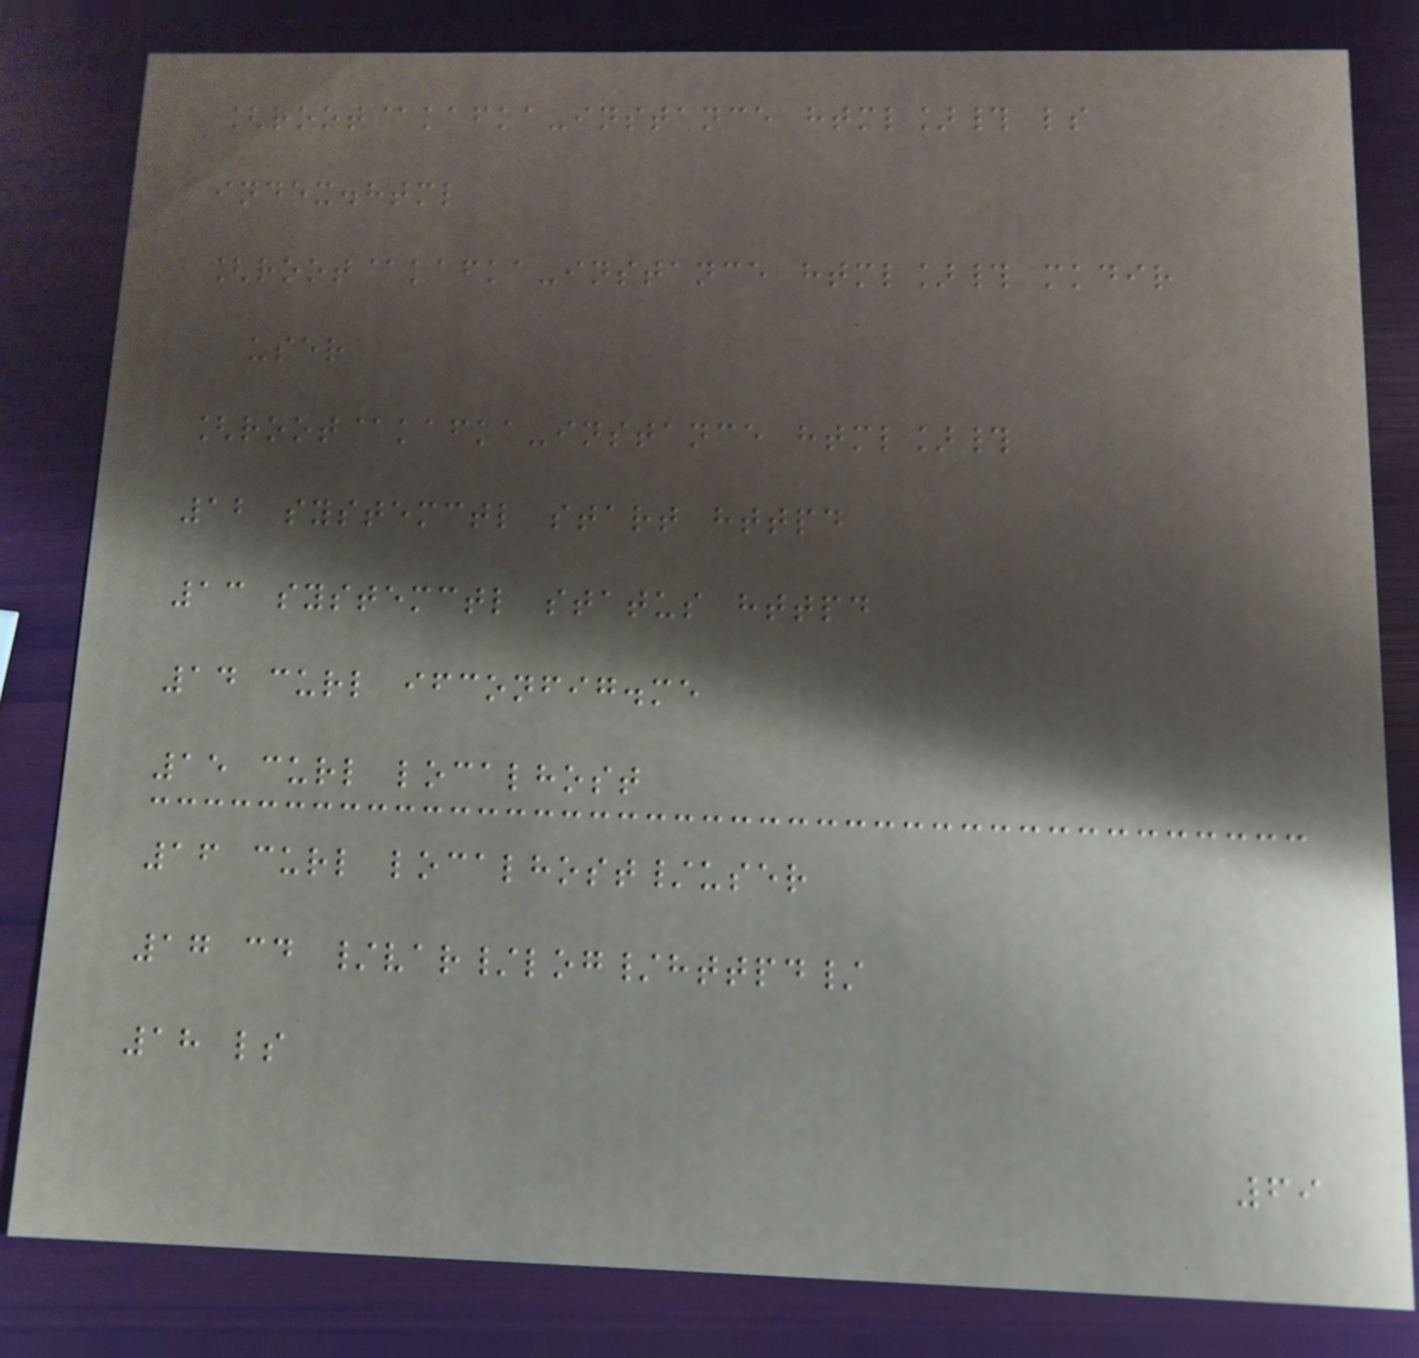[root@kafka-instance html]# ls
index.html
[root@kafka-instance html]# mkdir
user
[root@kafka-instance html]#
12 systemctl start httpd
13 systemctl status httpd
14 curl ifconfig.me
15 curl localhost
16 curl localhost/user
17 cd /var/log/httpd/
18 ls
69
